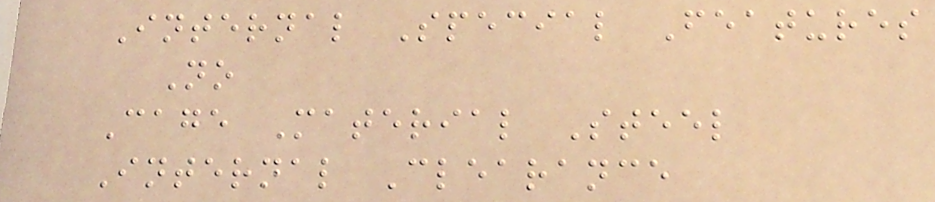Internal Special Features
No
Cage Material Steel
Internal Clearance
